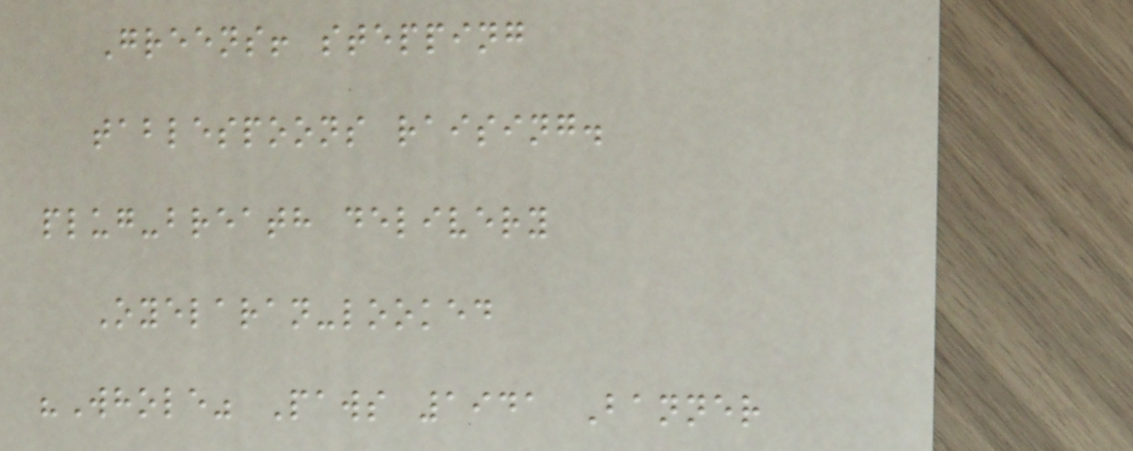Greens! stepping
tablespoons raising.
plug-breath delivery
Oyelaran-looked
"Whole" Paws 1941 Banner
